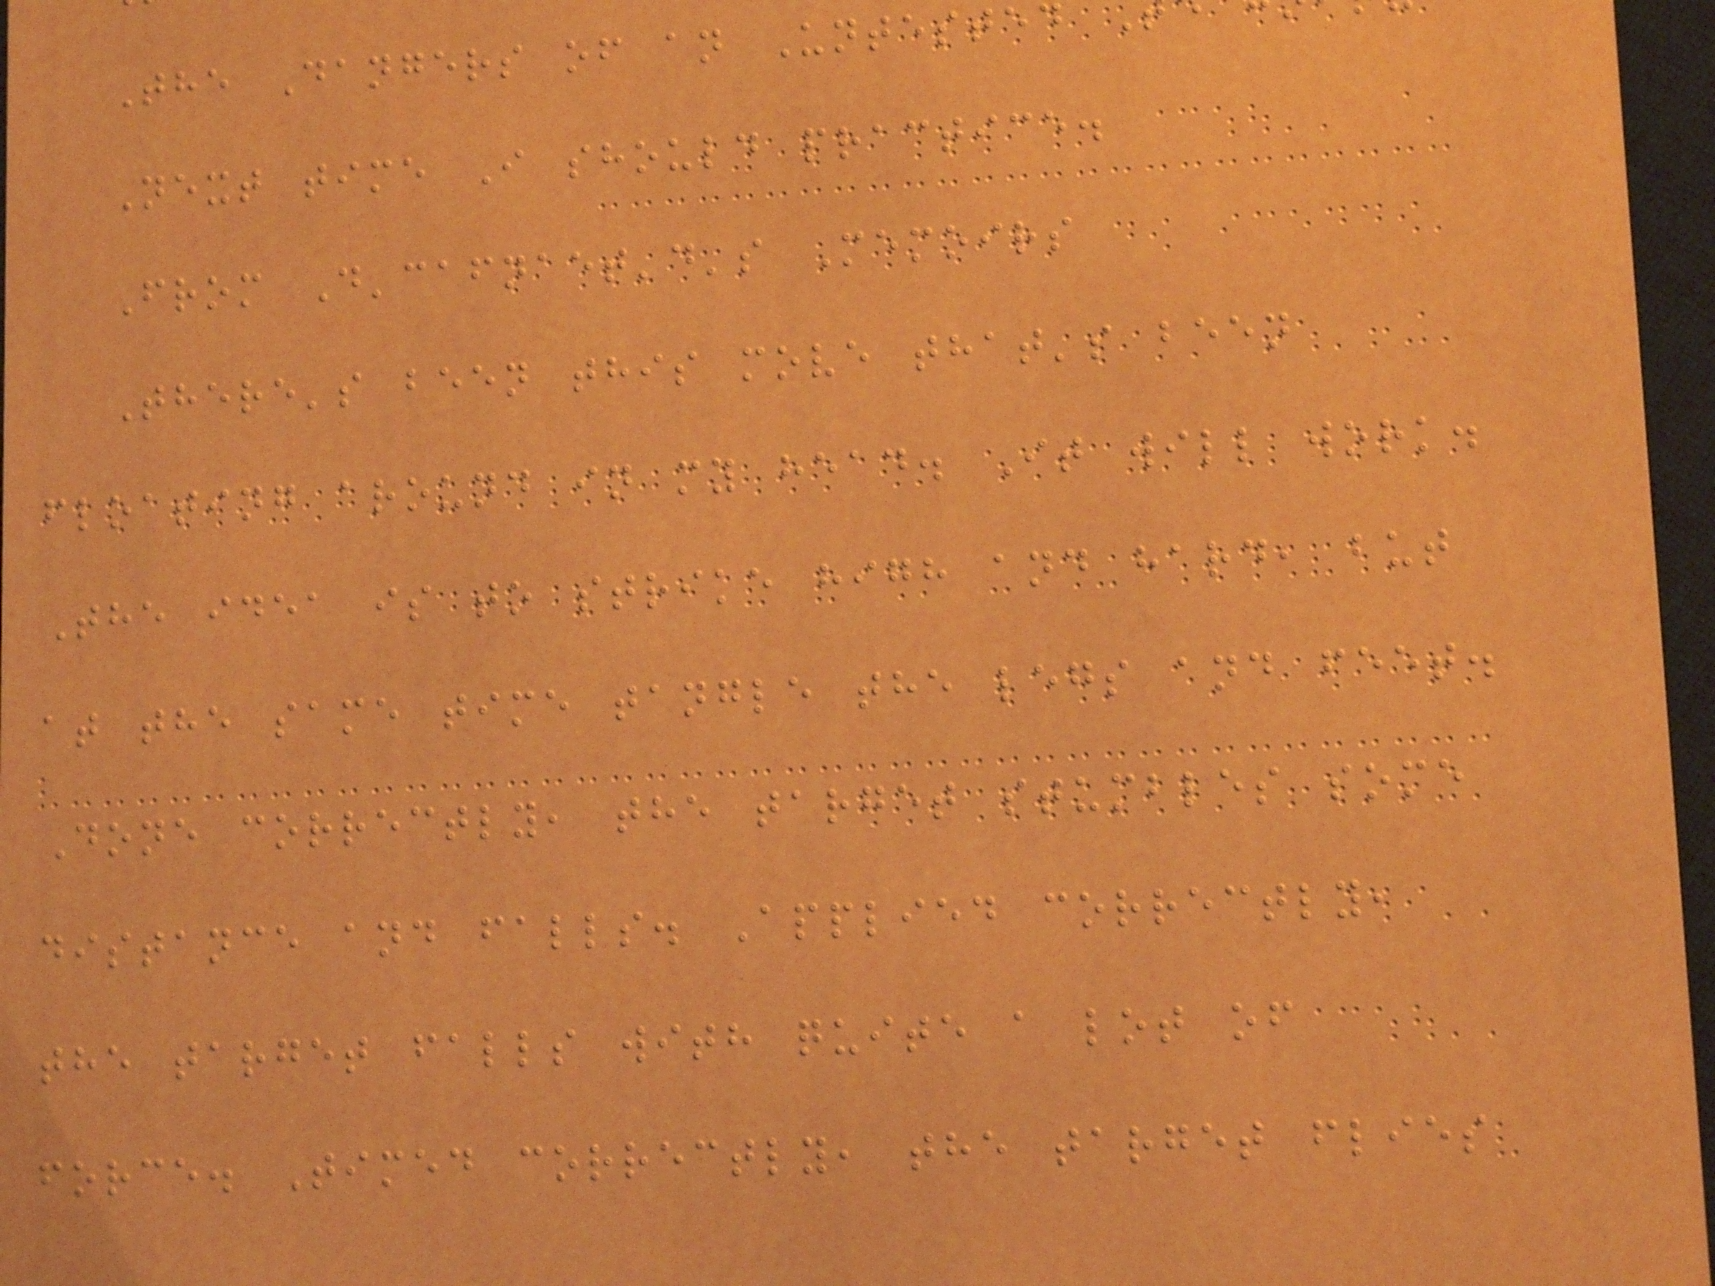The Dangers of an Untested
Next time I should practice.
From D'cafnaet'd's Memoirs
There's been this move that's been
floating around in my head. It will work.
The idea is to strike high and hard, but
at the same time tangle the legs and feet.
Done correctly, the target stumbles some
distance and falls. Applied correctly,
the target falls with quite a lot of
force. Timed correctly, the target flies
